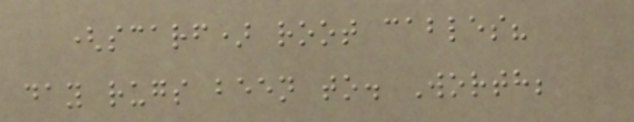(scarf) root cables?
day rugs been to. Worth;
